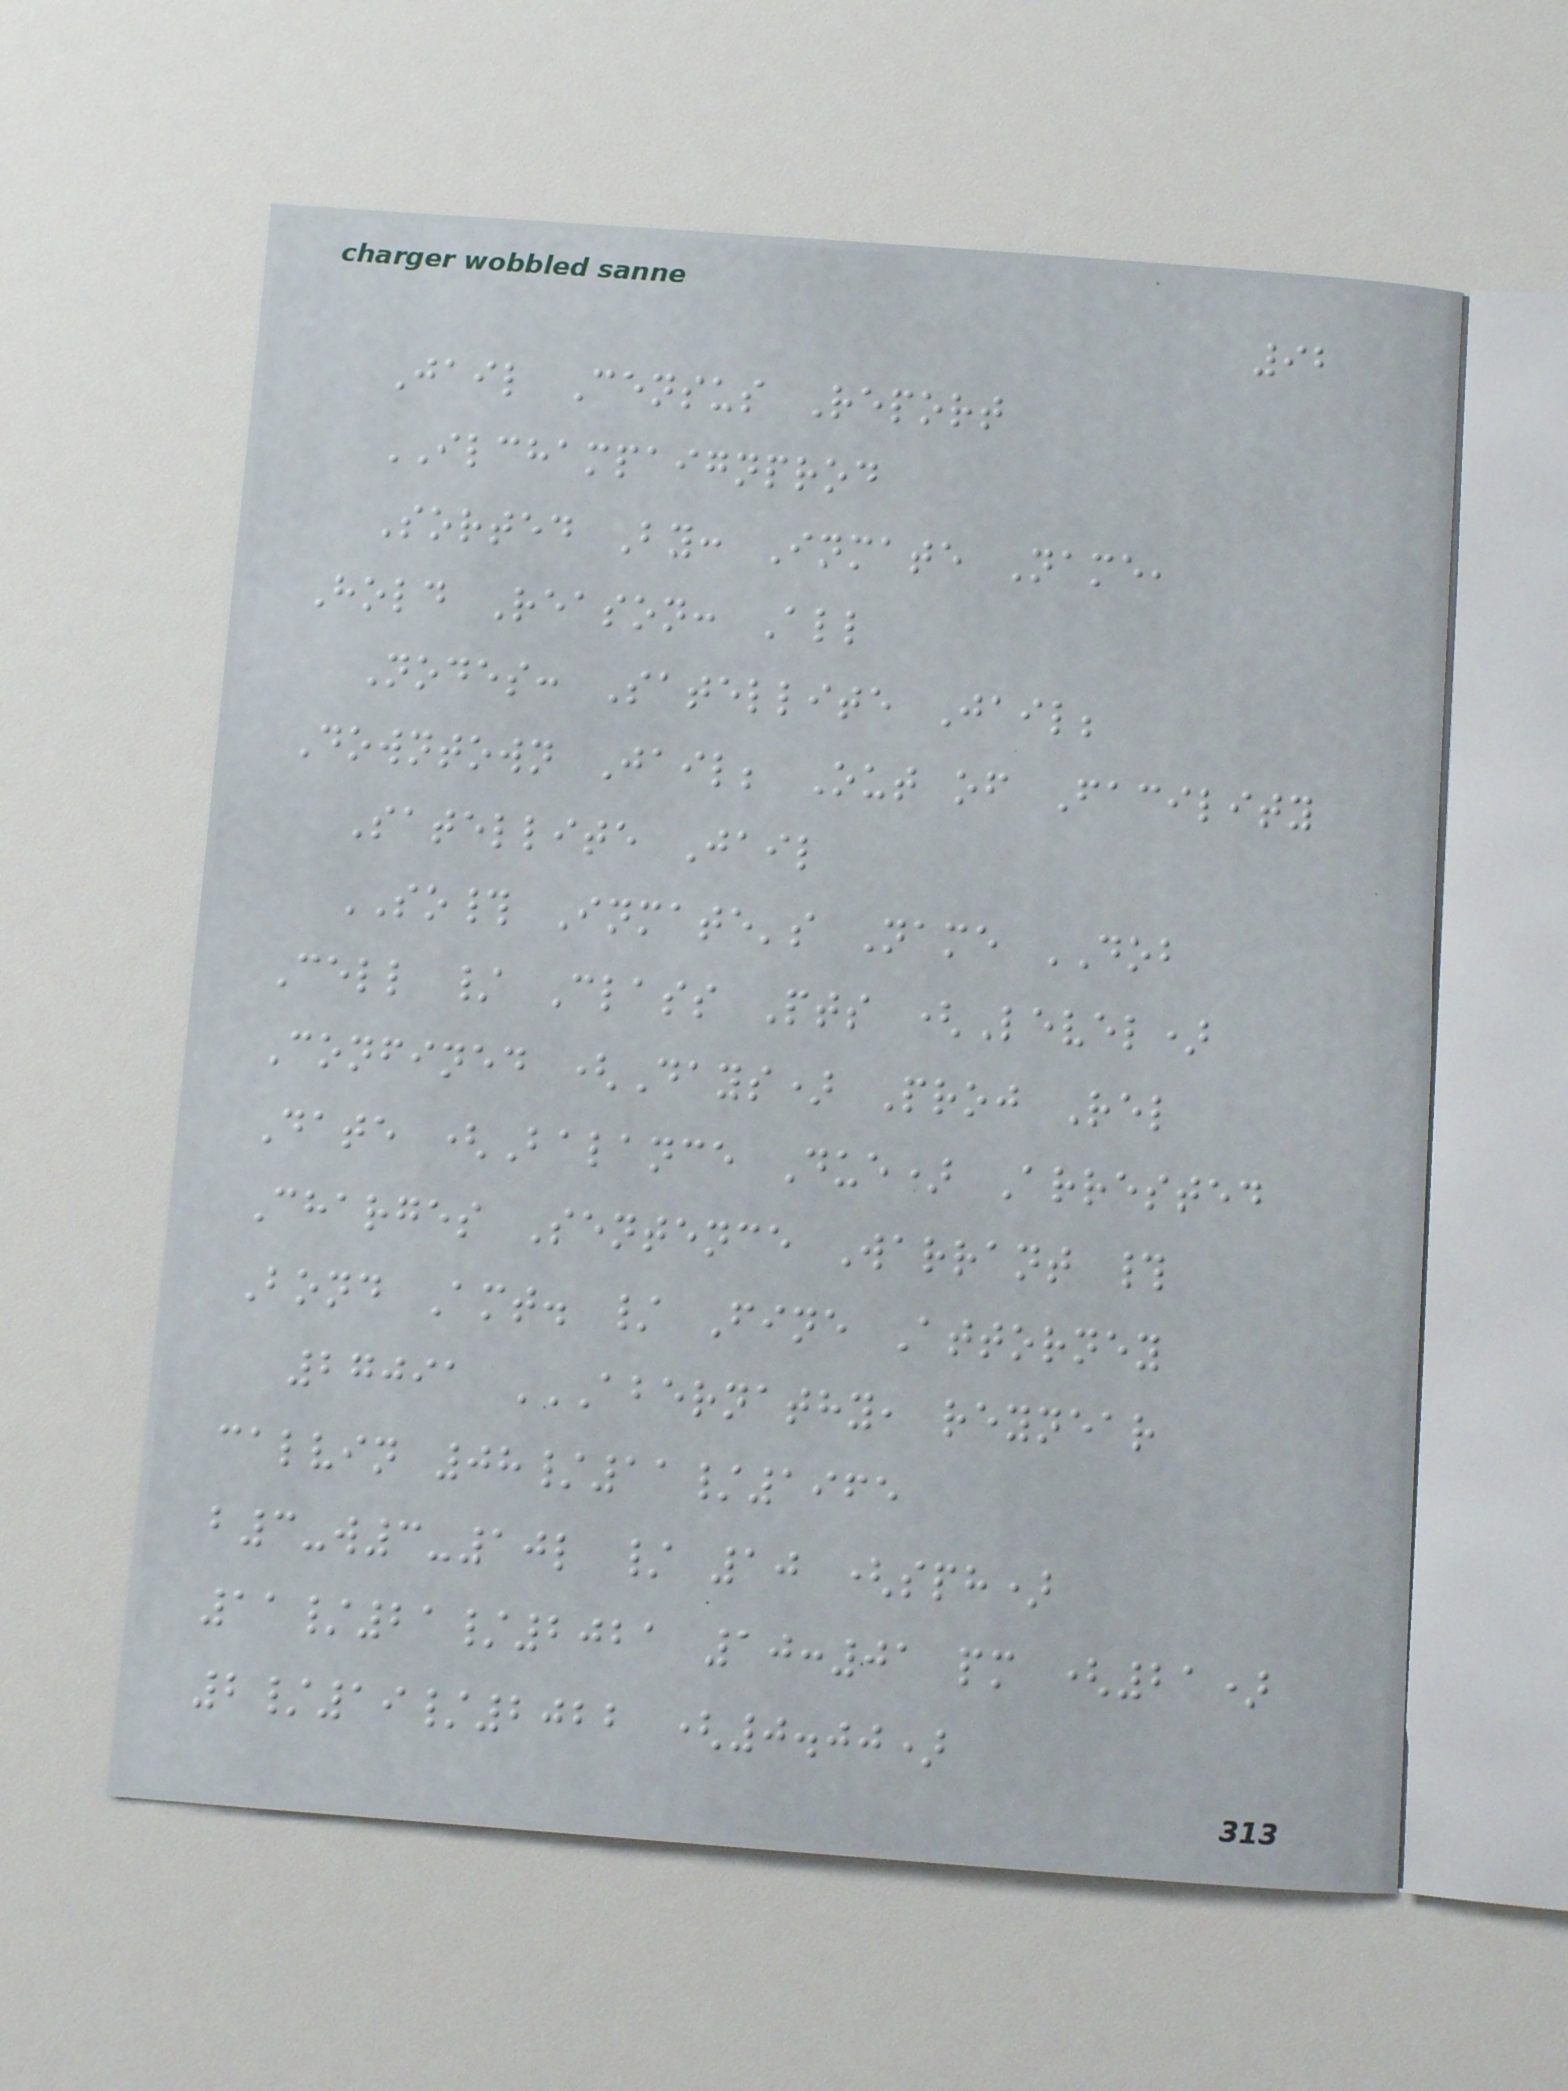92
Jail Census Report
ILCHAMPAIGNPROD
Sorted By: Inmate Name,
Hold Reason: All
Nodes: Satellite Jail;
Downtown Jail; Out of Facility
Satellite Jail
SO# Inmate's Name DOB
Cell / Class Pts (Level)
Confined (Days) Proj Rel
Date (Balance Due) Arrested
Charges Sentence Warrant #
Bond Amt. / Fine Attorney
27091 ABERNATHY, REYNEAR
CALVIN 08/11/1965
B3-W3-10L / 10 (SPH)
11/21/2021 10:01 PM (21)
2/19/2022 (0.00)
